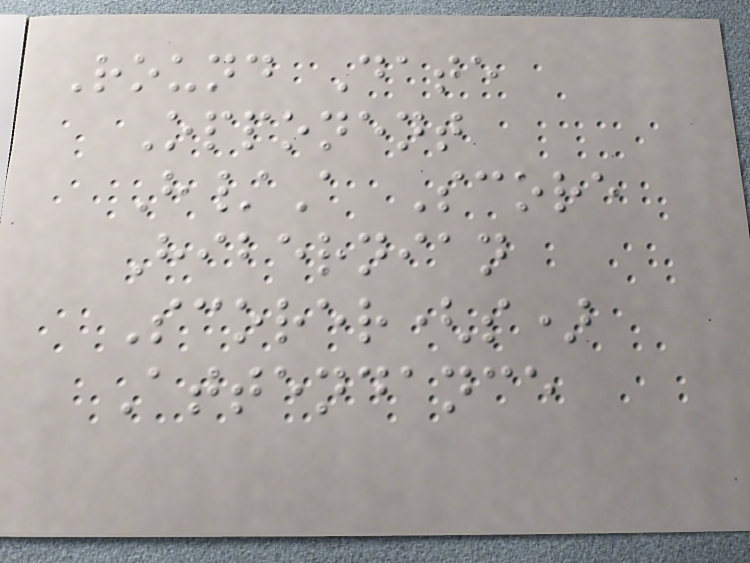Round Date
Opponent
H/A Score
Hibernian
Scorer(s)
Attendance
